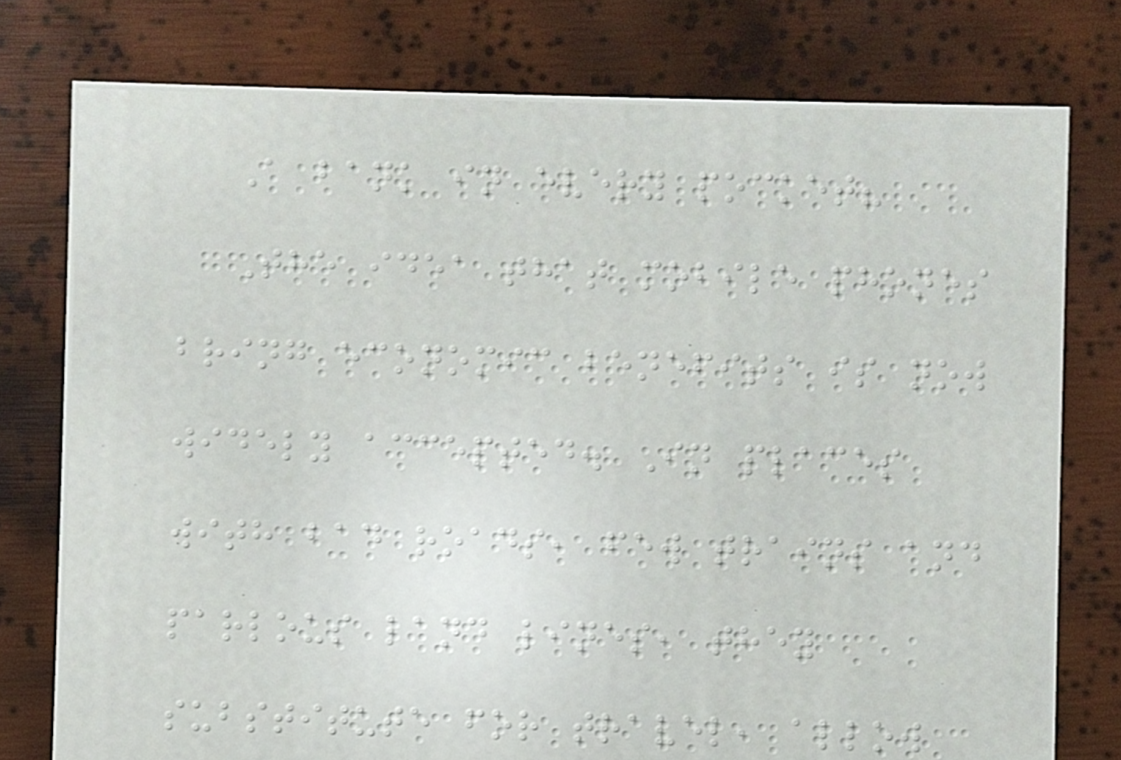A bank in every pocket?
The idea that mobile phones
bring economic benefits is now
widely accepted. In places
with bad roads, few trains and
parlous land lines, they
substitute for travel, allow
